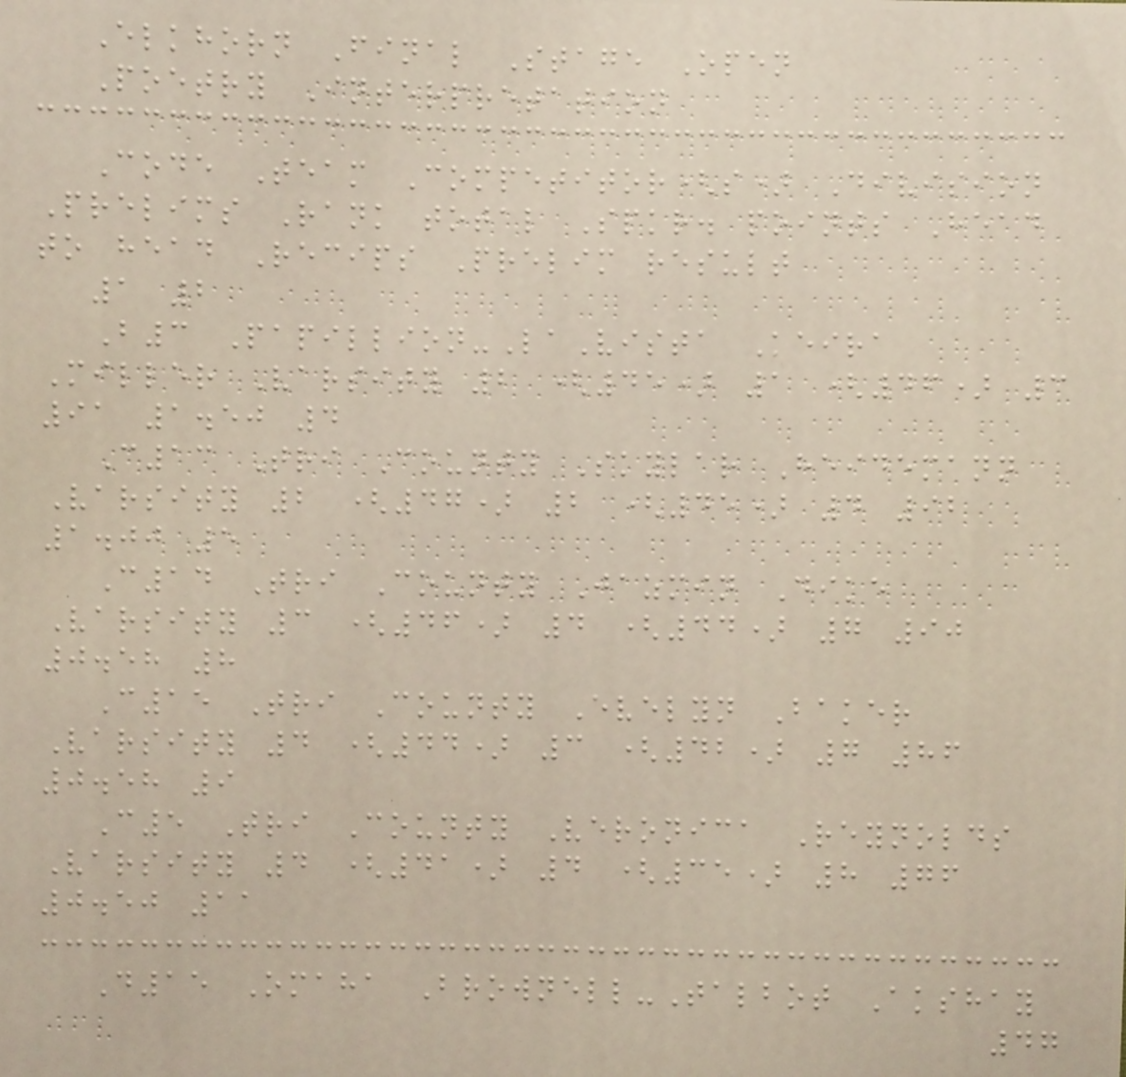Elkhorn Final Stage Open
Poetry Interpretation
Code Team Competitor(s) Division
Prelims Rank total Spkr. points Head
to head Recips Prelim result
1 2
B3 Papillion-LaVista Keira
Miller Varsity 2 (45) 1 (46) 3
91 1.50 4
C13 Tri County Skylar Heidemann
Varsity 2 (47) 2 (45) 4 92
1.00 5
C14 Tri County Jazmin Dike
Varsity 3 (46) 4 (44) 7 90
0.58 8
C15 Tri County Evelyn Baker
Varsity 4 (44) 3 (42) 7 86
0.58 9
C5 Tri County Veronica Reynolds
Varsity 4 (41) 4 (35) 8 76
0.50 11
D15 Omaha Brownell-Talbot Akshay
47
